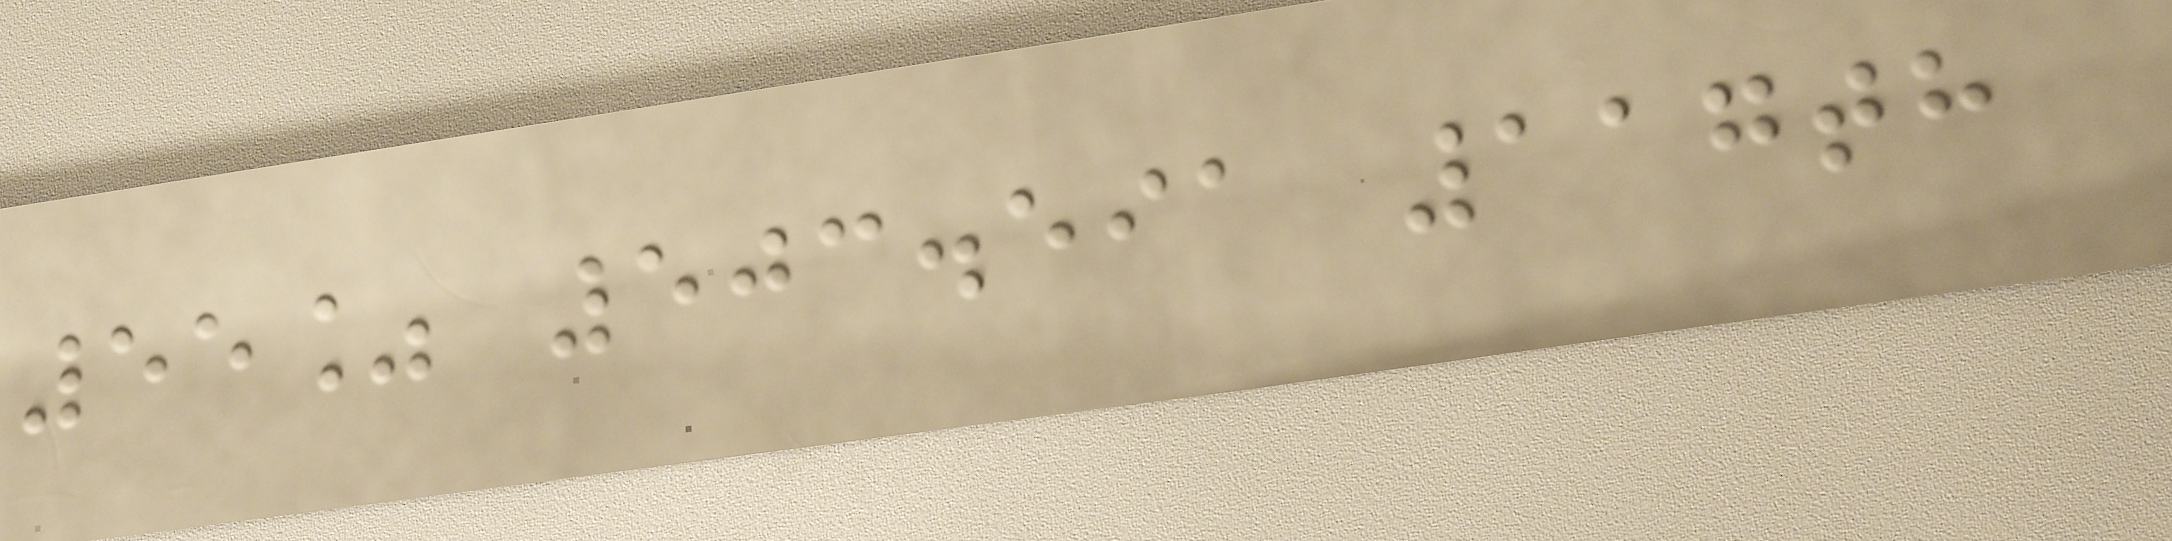55% 503.591 117th
